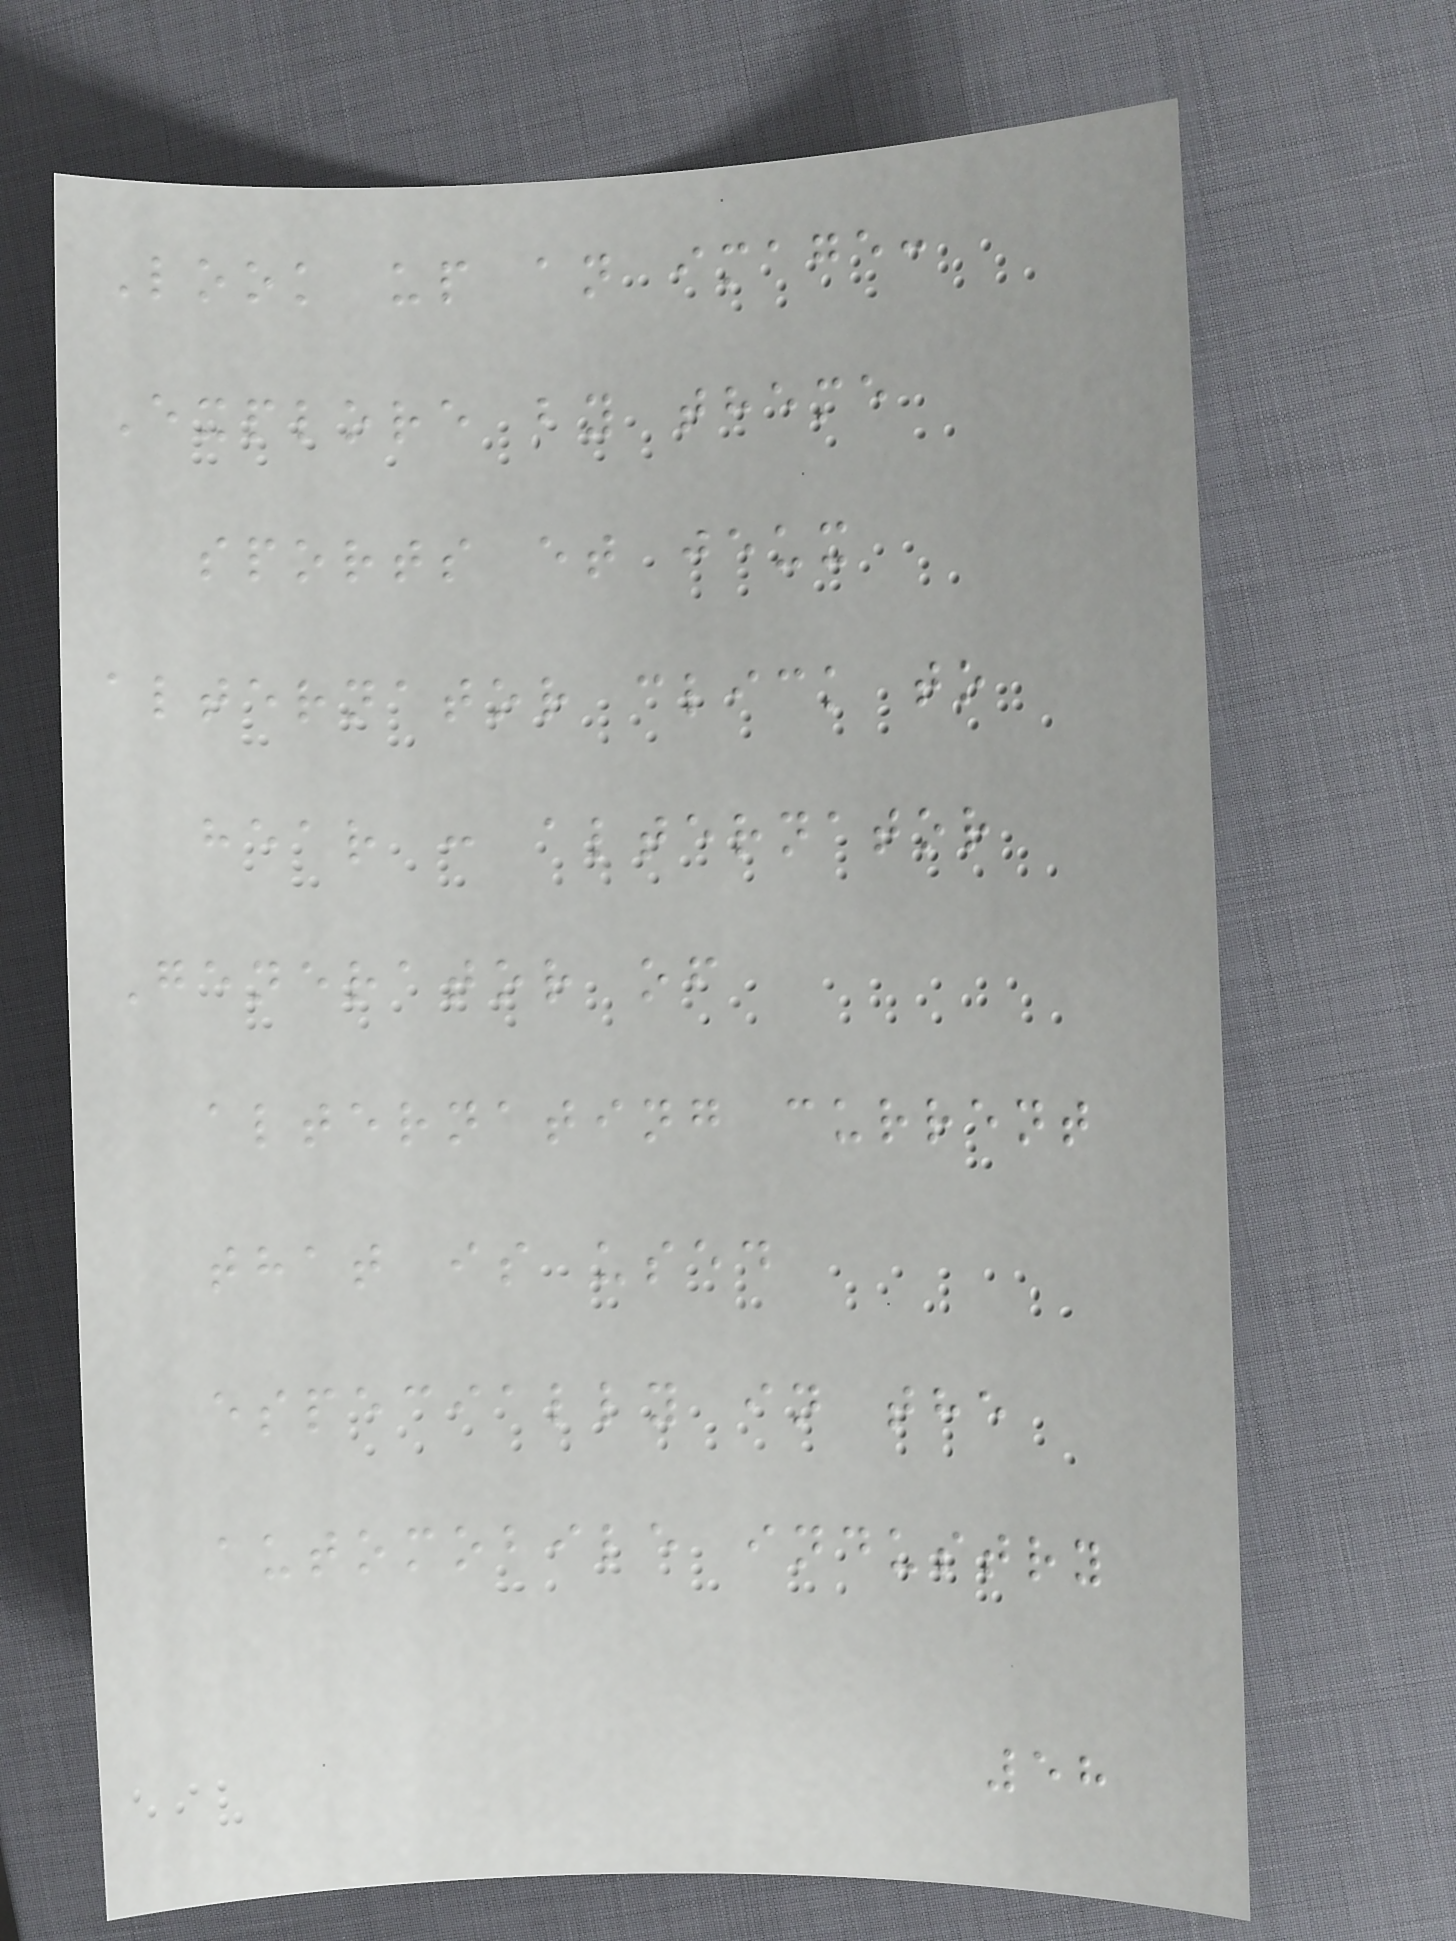Look up an image:
Explore by theme
sports et jeux
alternator click to
hear : alternator
Generator of
alternating current
that is used
especially in the
automobile industry
58
